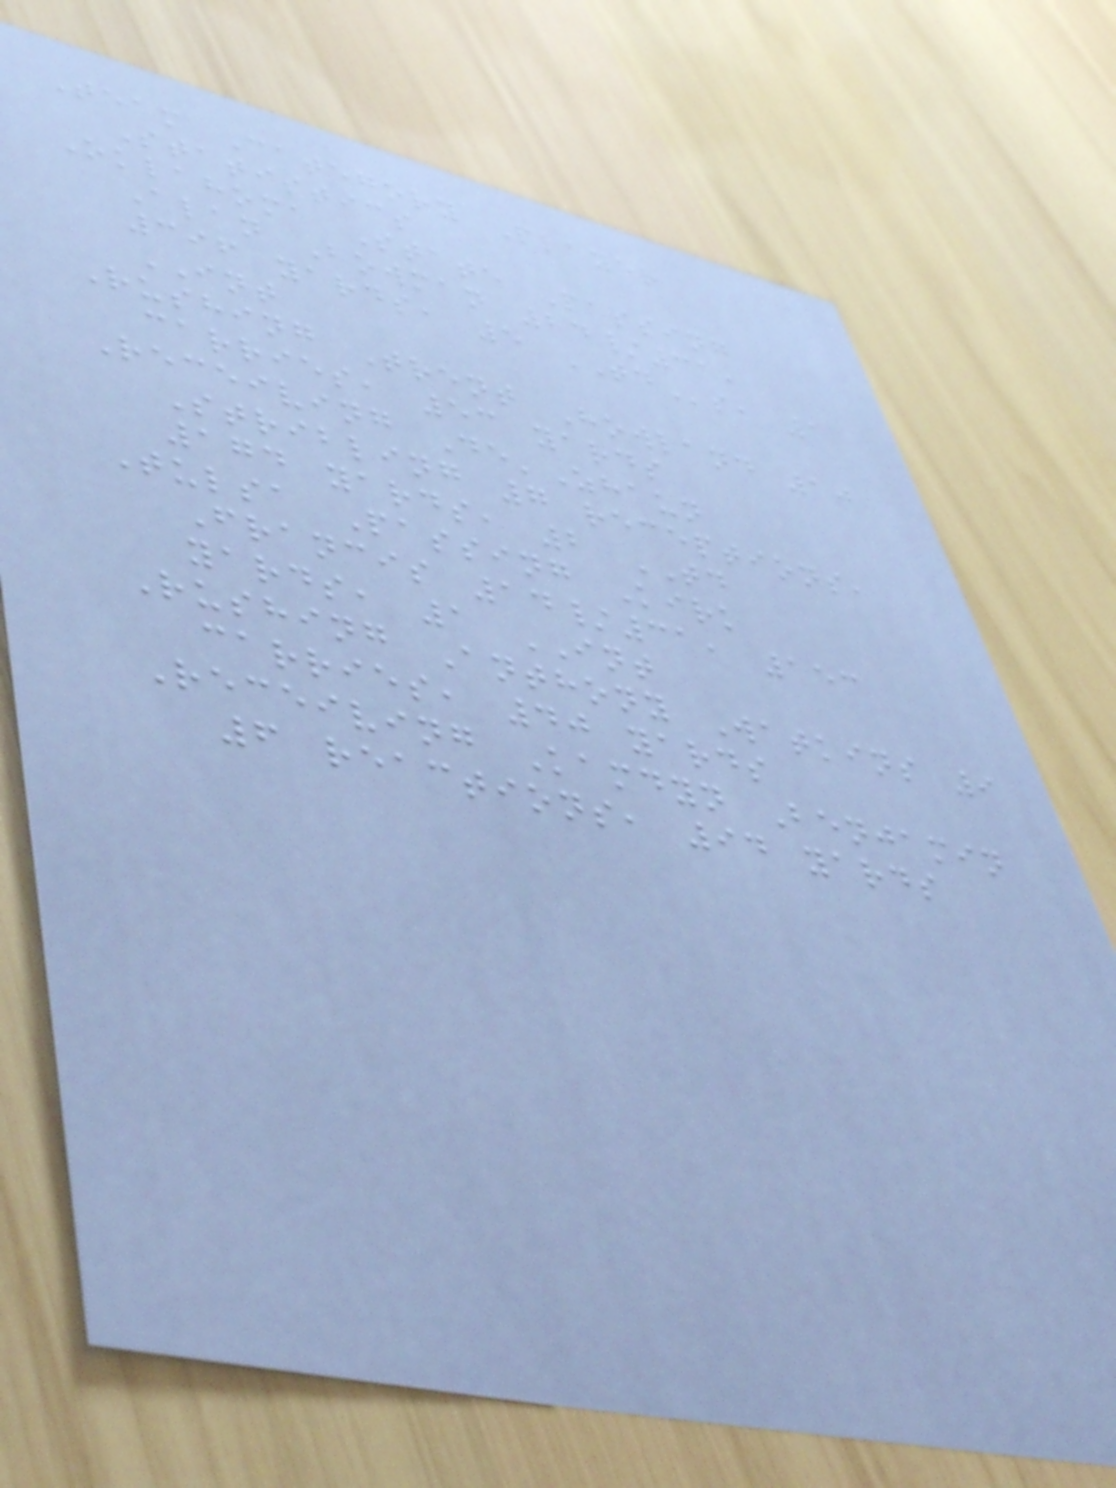Team Category Player
Statistics
Oklahoma State Passing
Alan Bowman 24/31,
396 yards, 5 TDs, 1
INT
Rushing Trent Howland 10
carries, 53 yards
Receiving De'Zhaun
Stribling 7 receptions,
174 yards, 2 TD
Tulsa Passing Kirk
Francis 14/31, 153
yards, 1 INT
Rushing Anthony Watkins 9
carries, 40 yards
Receiving Kamdyn Benjamin
6 reactions, 94 yards
